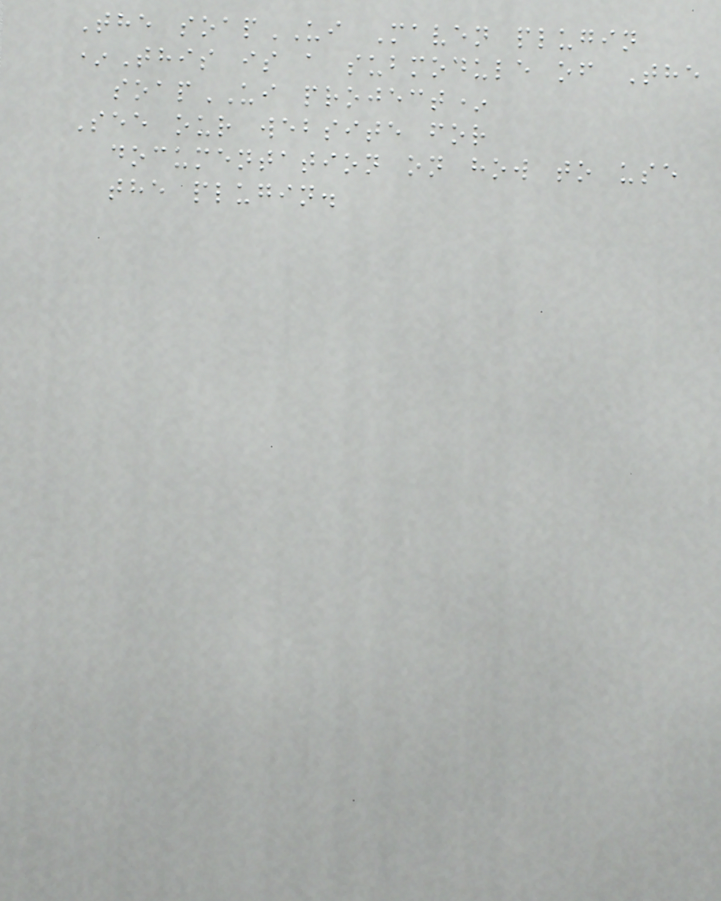The soapUI Maven plugin
*This is a submodule of The
soapUI project*
See our website for
documentation on how to use
the plugin.
